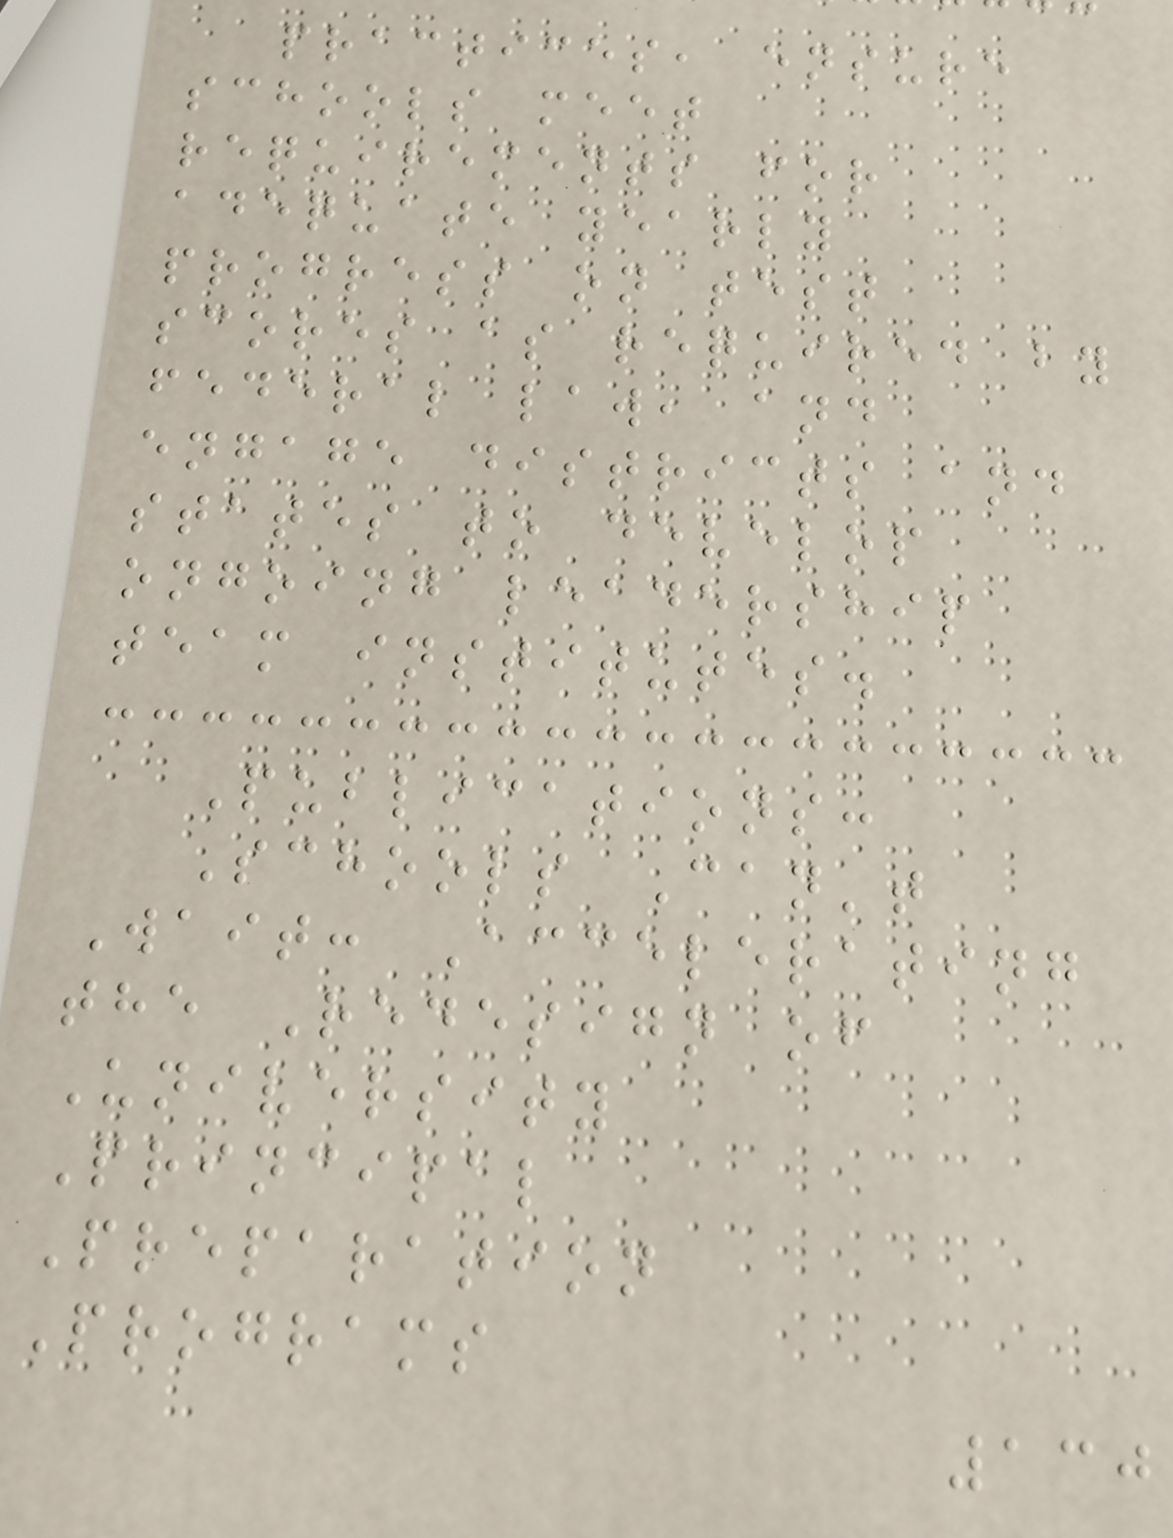practices, ensure
schools meet
requirements for
adequate yearly
progress on test
scores as required by
federal law, and
engage districts and
states to develop
ongoing leadership
team institutes.
Publications:
Schools Can't
Wait: Accelerating
the Redesign of
University
Principal
Preparation
Programs
130
